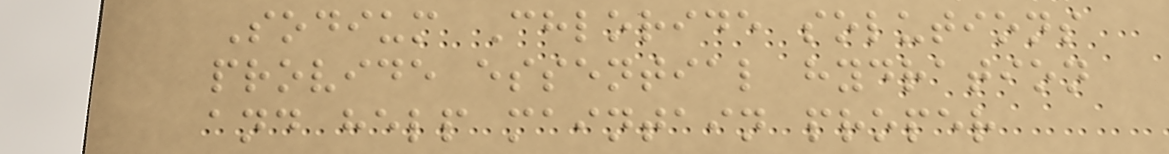Sodium Chloride solutions
provide essential hydration
and help maintain proper
